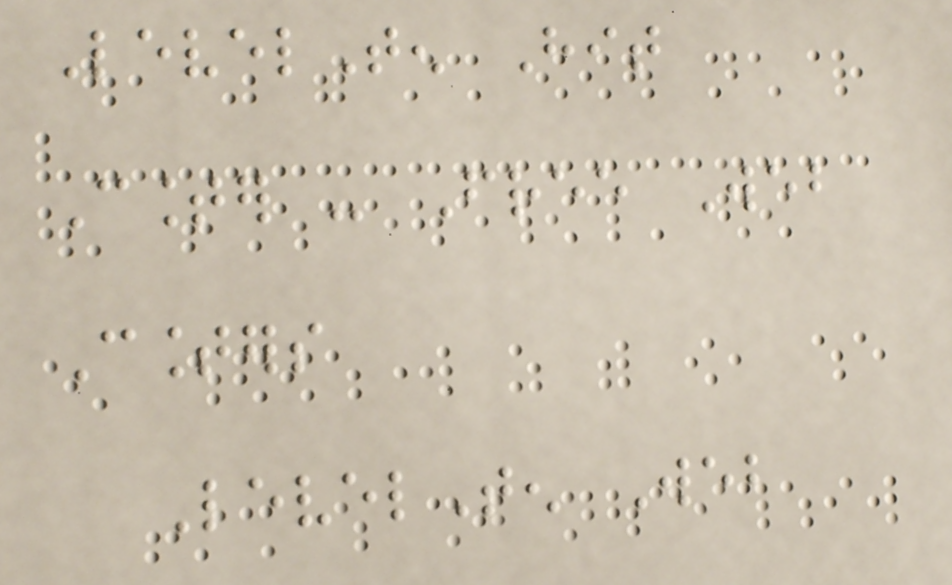LevelTen Hit
Counter - Free Web
Counters
LevelTen Web
